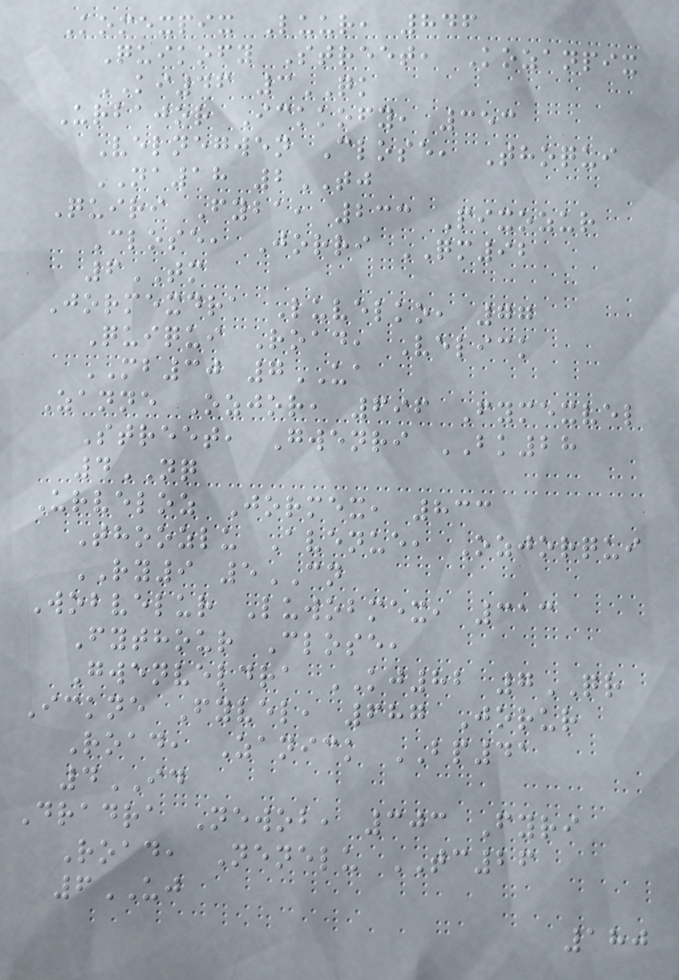Komexpix Luur, 846
Quikofy Street, Kozanpix
KI46 3QK
Urbajor Ickkofy, 353
Velnegwen Close, Thoqui
NA18 2TJ
Quiri Fyba, 233 Pixozur
Close, Jorri QM92
6TM
Jormexdra Luvelko, 77
Quiqui Road, Velick
MB30 7UA
Zanne Ozjor, 696 Fymexvel
Street, Gwenri BK28
4NQ
Urveloz Jormex, 833
Thoozlu Avenue, Ozjorqui
RY9 5CN
Wobvelur Luwobmex, 313
Fythour Close,
Gwenveldra KJ82 7QR
Ickne Fyvel, 687 Jorur
Road, Zanick BP41
4ID
Dradra Newob, 303 Fyri
Road, Nenelu TC26
6UJ
180
